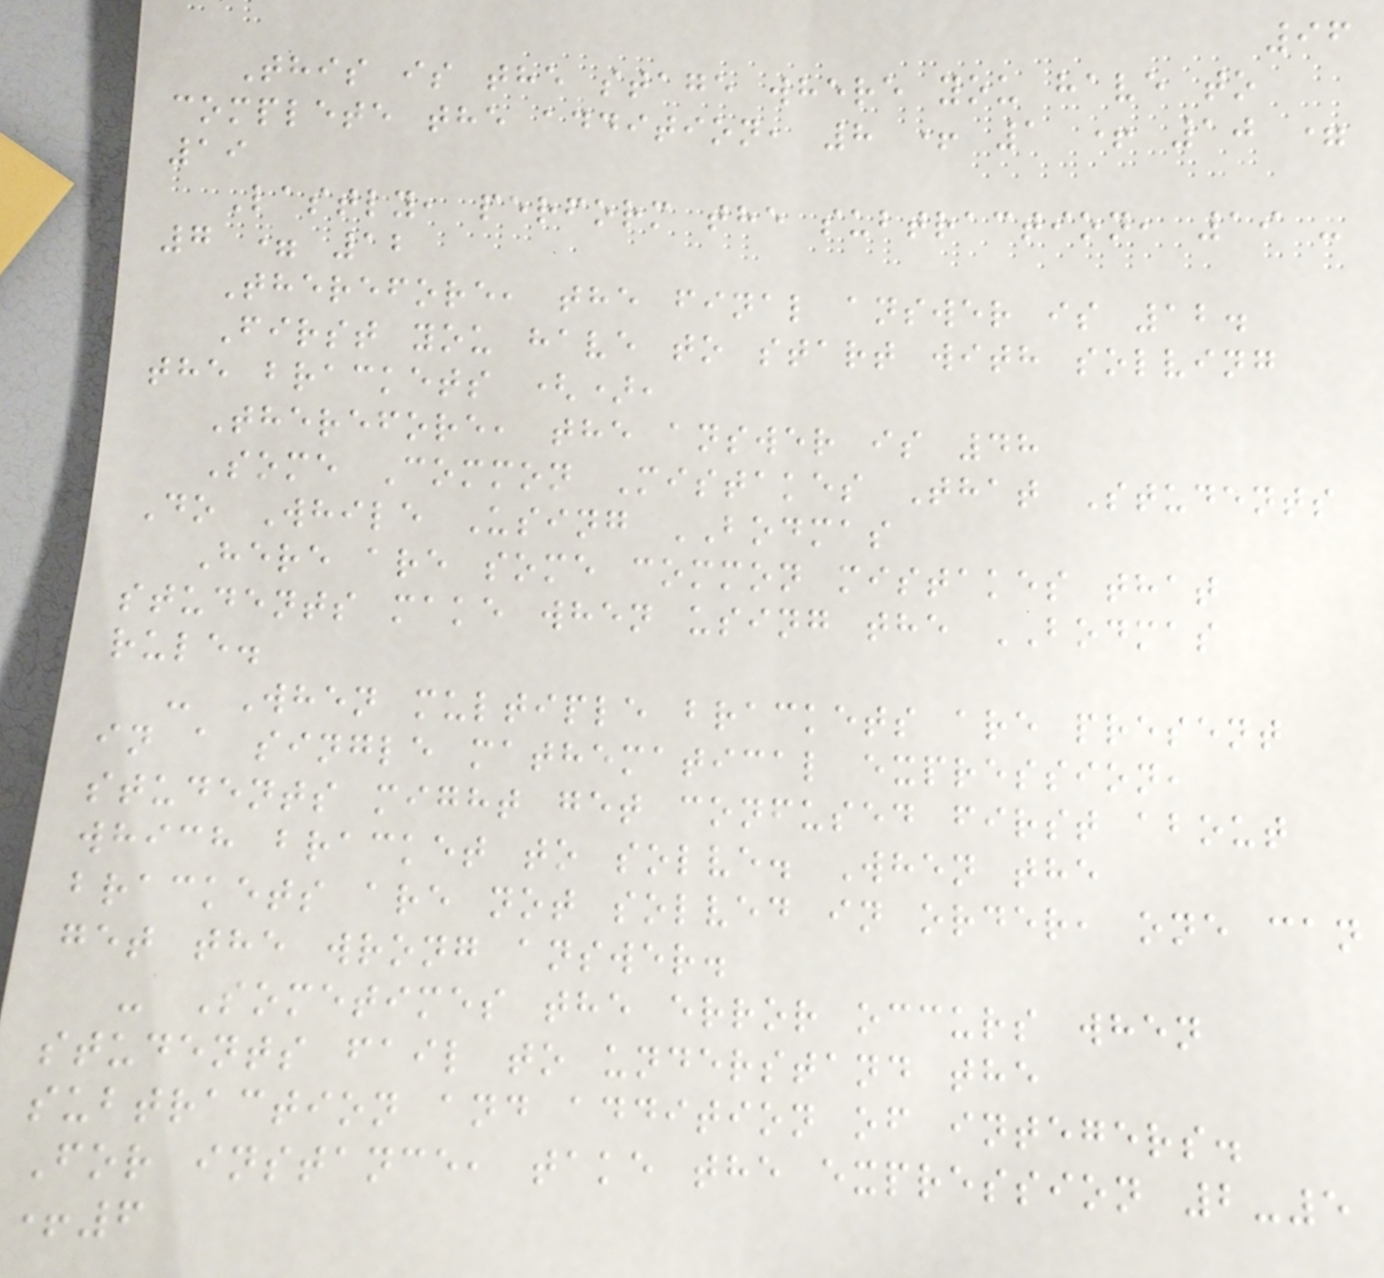96
This is the stage where you have to
complete the addition, 8 + 1 + 10 =
19
Lastly, perform the subtraction, 19 -
7 = 12
Therefore, the final answer is 12.
First you have to start with solving
the brackets (),
Therefore, the answer is 48
Some Common Mistakes That Students
Do While Using BODMAS
Here are some common mistakes that
students make when using the BODMAS
rule.
- When multiple brackets are present
in a single mathematical expression,
students might get confused first about
which bracket to solve. When the
brackets are not solved in order, one can
get the wrong answer.
- Sometimes the error occurs when
students fail to understand the
subtraction and addition of integers.
For instance, take the expression 2-5
+6
